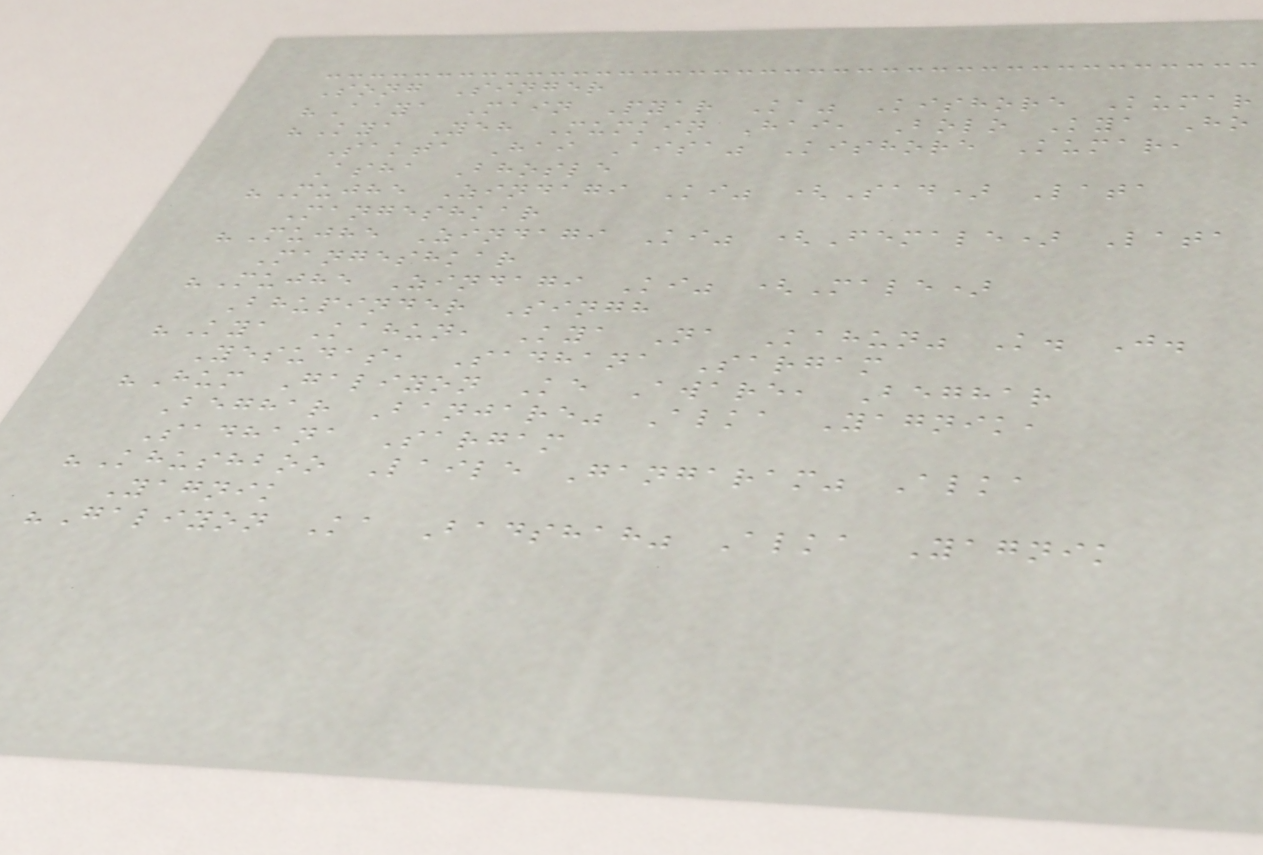Song Singer
"Aaya Main Pyar Ka" Kishore Kumar
"Kya Yeh Mumkin Hai, Bolo Kya Ho
Sakta Hai Aisa" Kishore Kumar,
Asha Bhosle
"Mujhe Zindagi Ki" (Sad) Lata
Mangeshkar
"Mujhe Zindagi Ki" (Female) Lata
Mangeshkar
"Mujhe Zindagi Ki" (Male)
Bhupinder Singh
"Kya Kahun, Kya Na Kahun" K. J.
Yesudas, Sadhana Sargam
"Hum Galiyon Ke Aware, Beghar
Beghar Banjare" Alka Yagnik,
Sadhana Sargam
"Khushboo Laile Gangaram" Alka
Yagnik
"Galiyon Ka Badshah" Alka Yagnik
